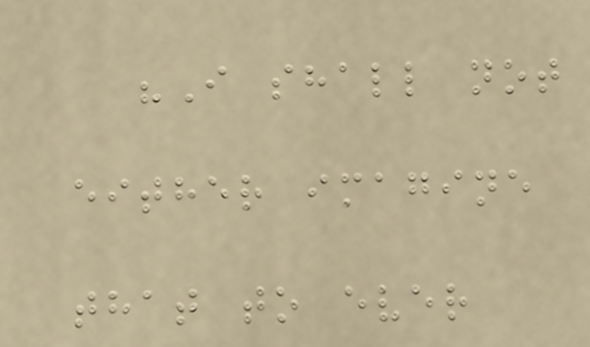"I shall not
either imagine
that to ever
